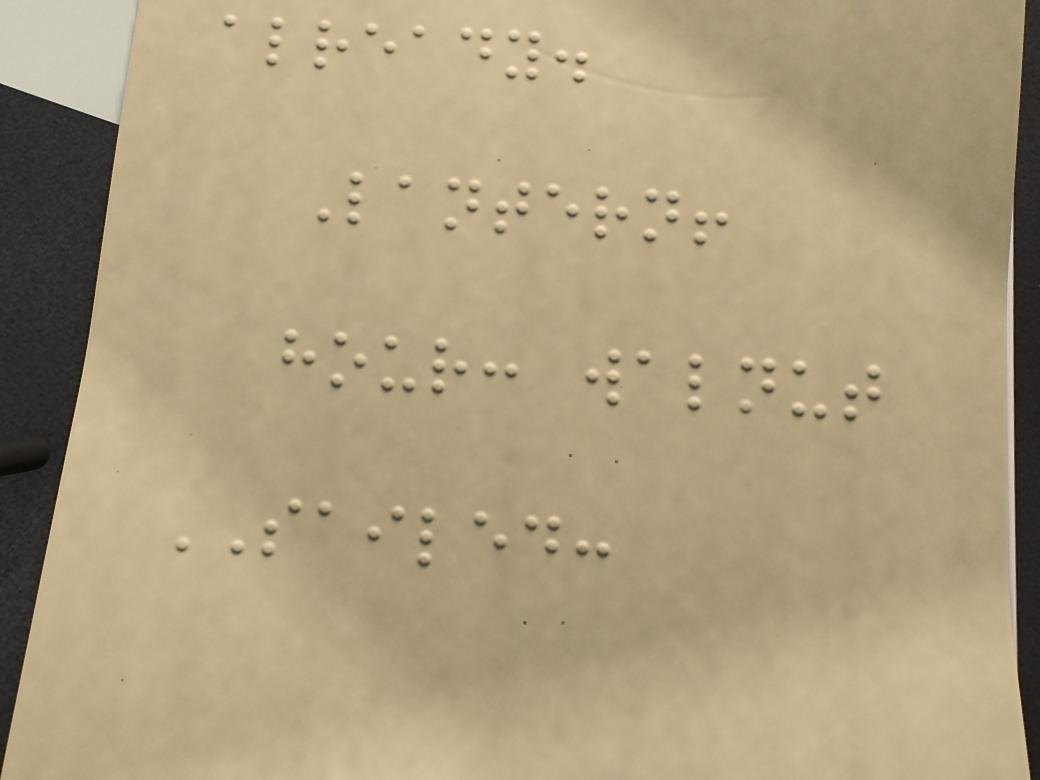already.
Lantern!
hour: walnut
SAILED:
